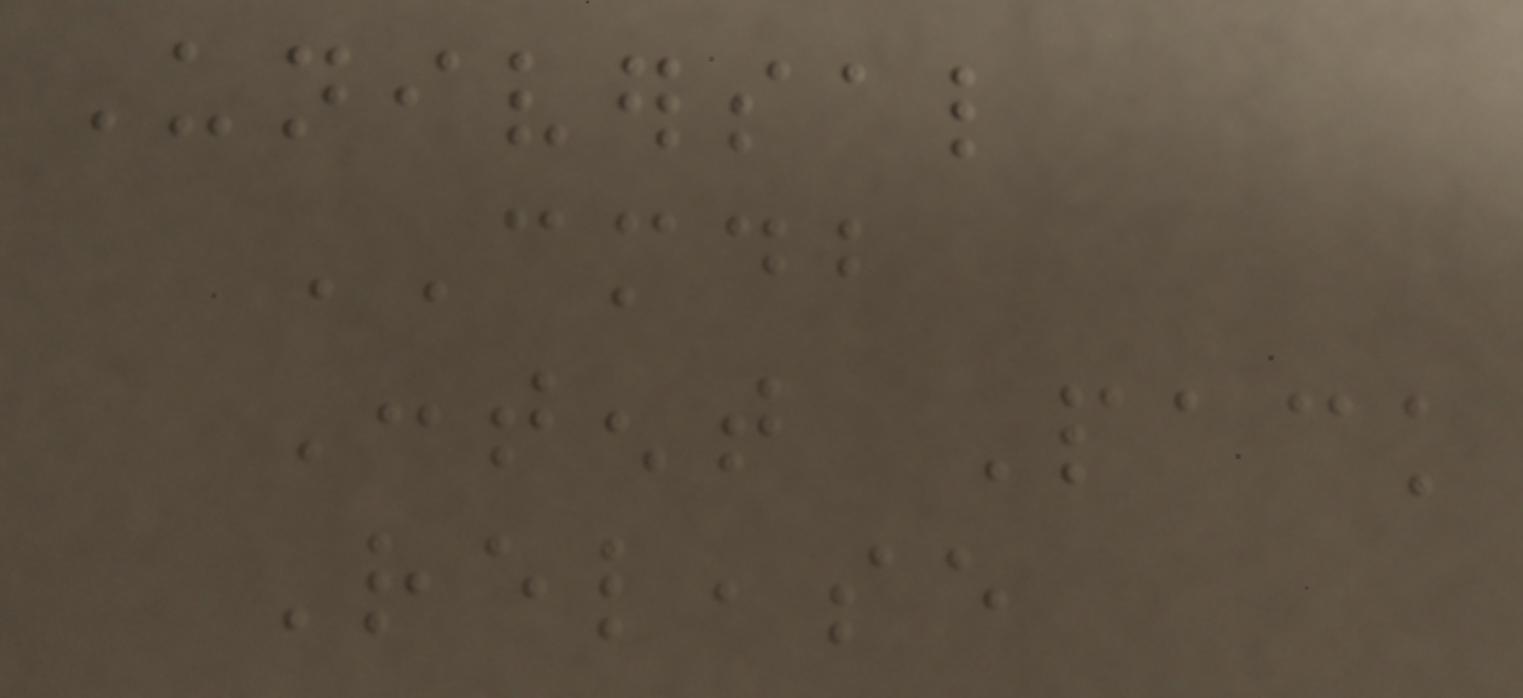Universal
CMDB
Content Pack
Release
